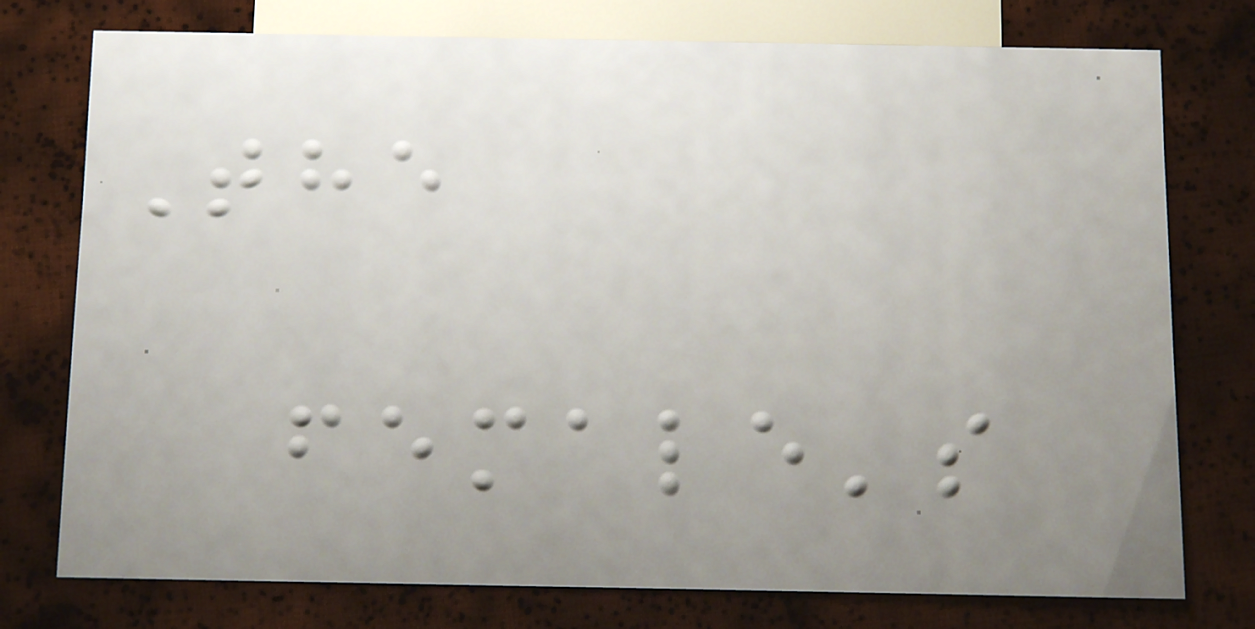The
female's
